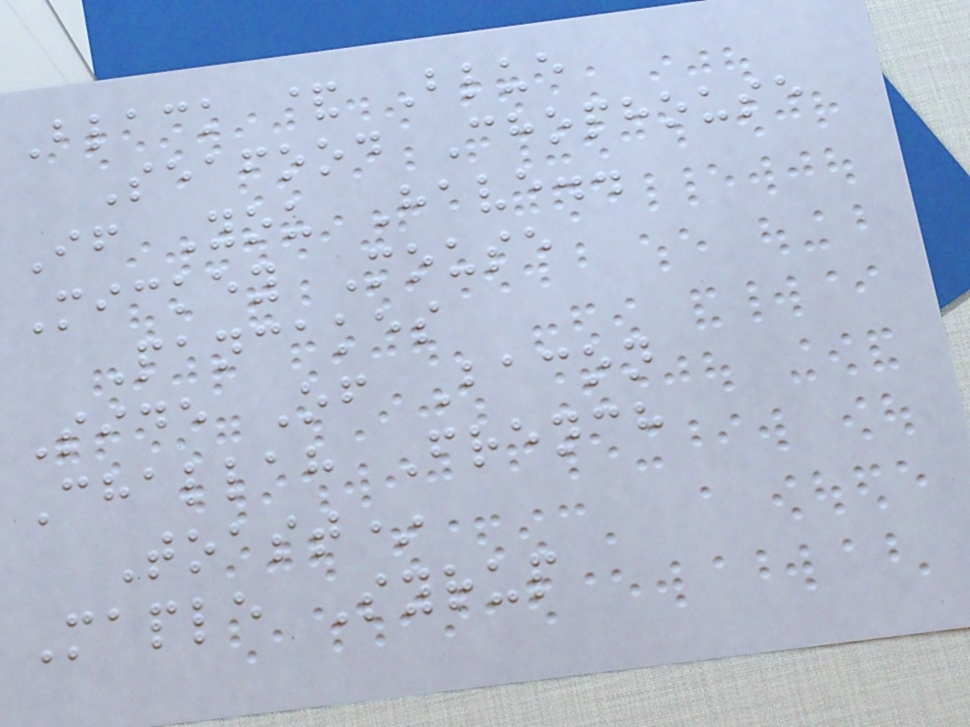Black & Blue
Seafood Chophouse
If You Have..
Mickey Mouse
Pancakes
Side Of Bacon
Challah French
Toast*
Maple Syrup
